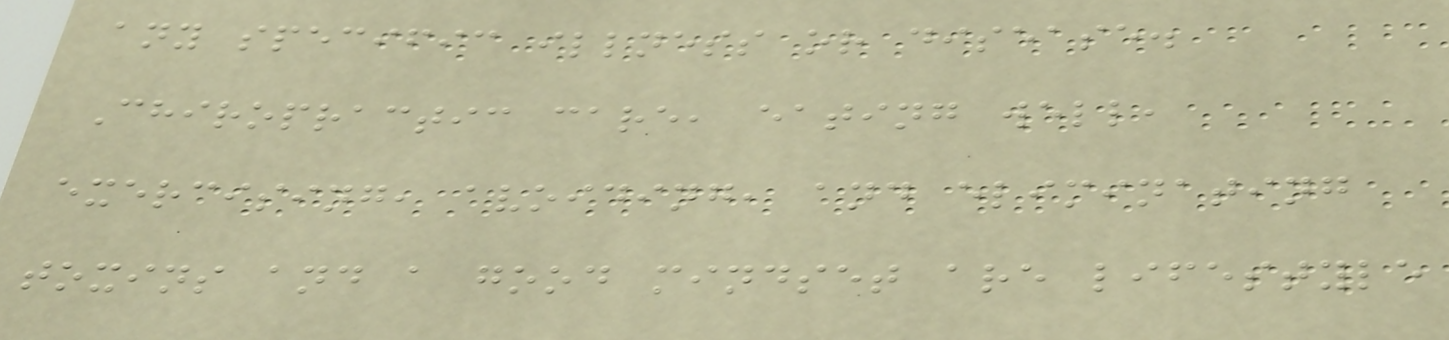any specific illness or disease.
Chiropractic care, eating well,
exercising, avoiding, and eliminating
toxins and a good mindset are lifestyle
